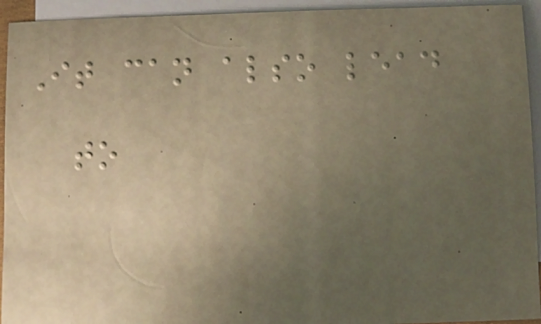It can also lead
to
